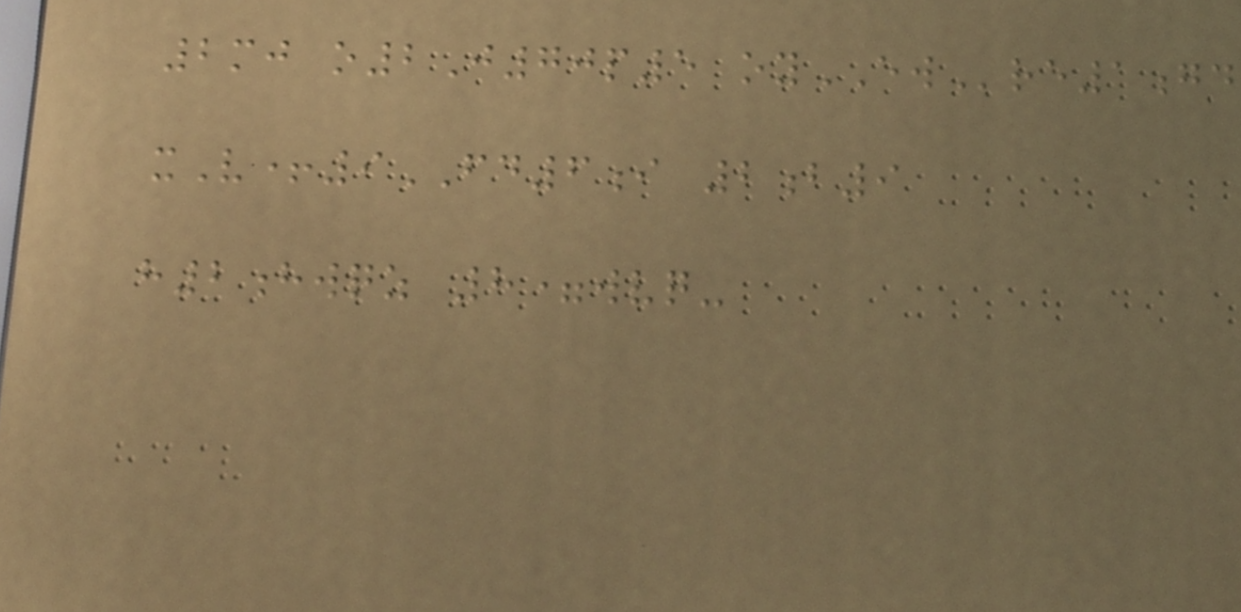2mj o2J70p5 oyEWre1gd
xV+9FD6i 2b9
h2hwqz 8=wvq-
